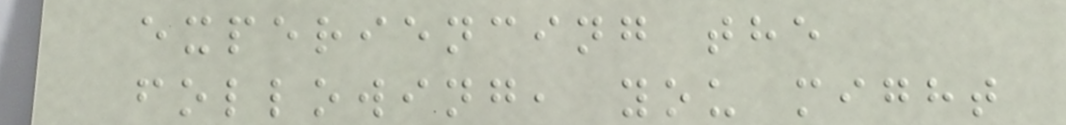experiencing the
following, you might
